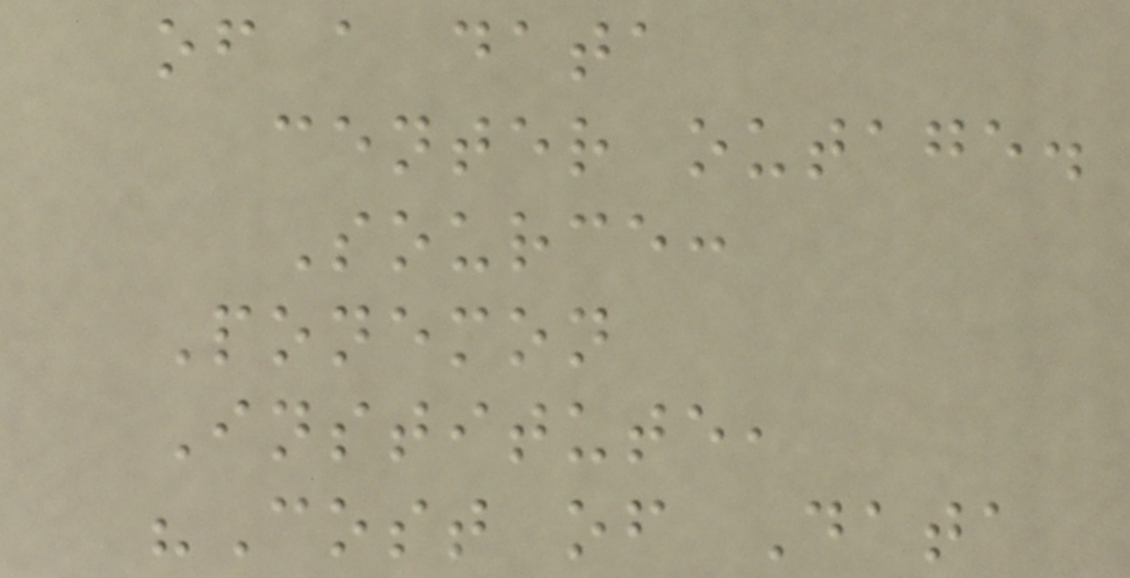of a data
center outage.
Source:
Ponemon
Institute,
"Cost of Data
